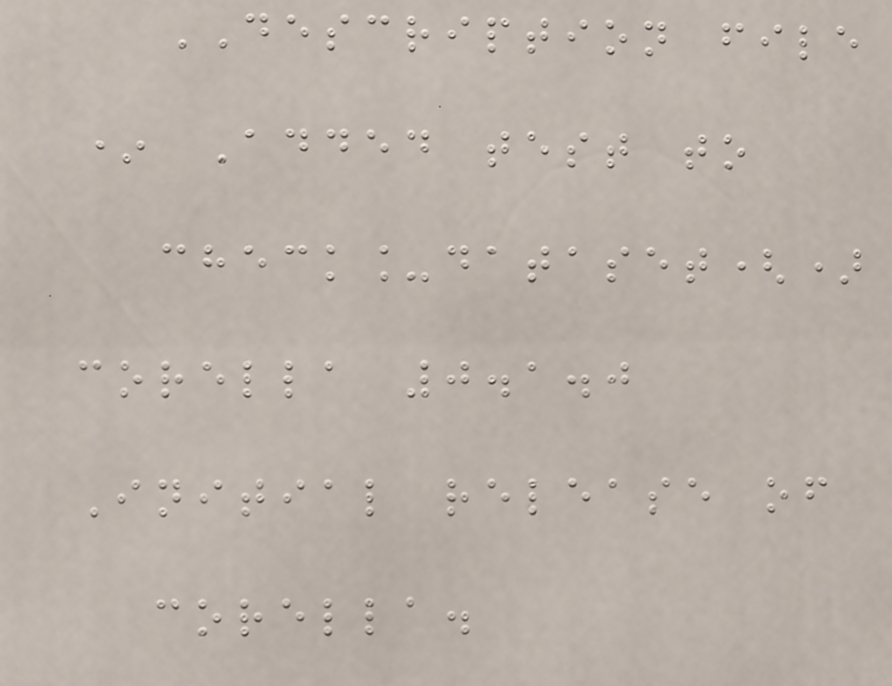DESCRIPTION file
* Added test to
check_dataset()
corella 0.1.0
Initial release of
corella.
